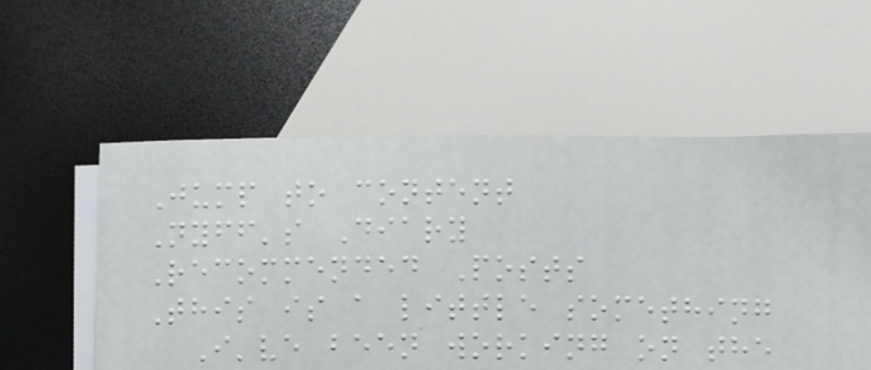Jump to content
Nyff's Diary
Recommended Posts
This is a little something
I've been working on the
